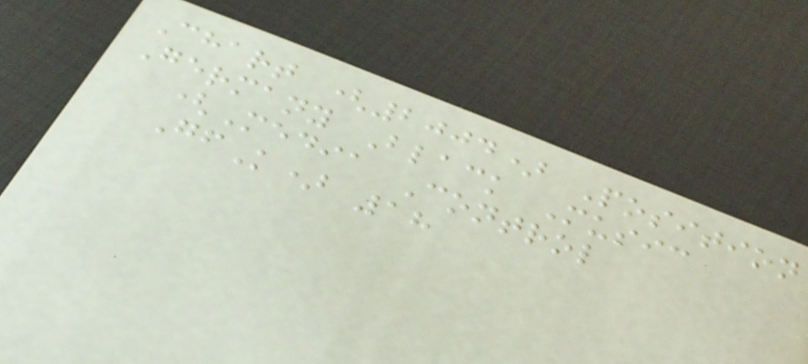Chart (2004) Position
Germany Black Music
(Media Control
GfK) 18
